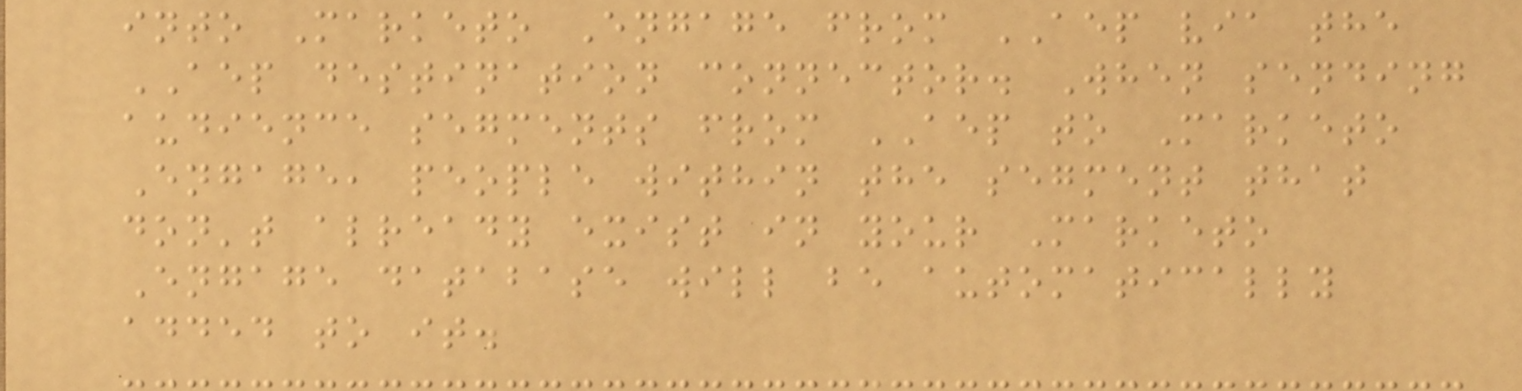into Marketo Engage from AEP via the
AEP destination connector. When sending
audience segments from AEP to Marketo
Engage, people within the segment that
don't already exist in your Marketo
Engage database will be automatically
added to it.
